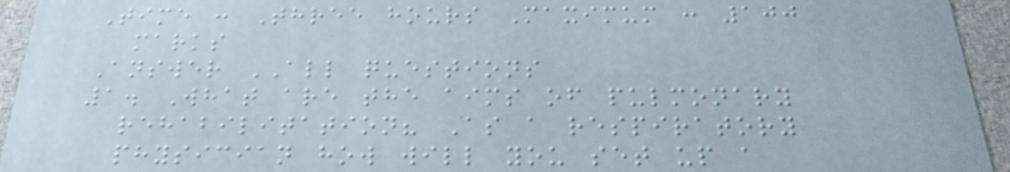Time : Three hours Maximum : 100
marks
Answer ALL questions
1. What are the aims of pulmonary
rehabilitation? As a respiratory
physician how will you set up a
